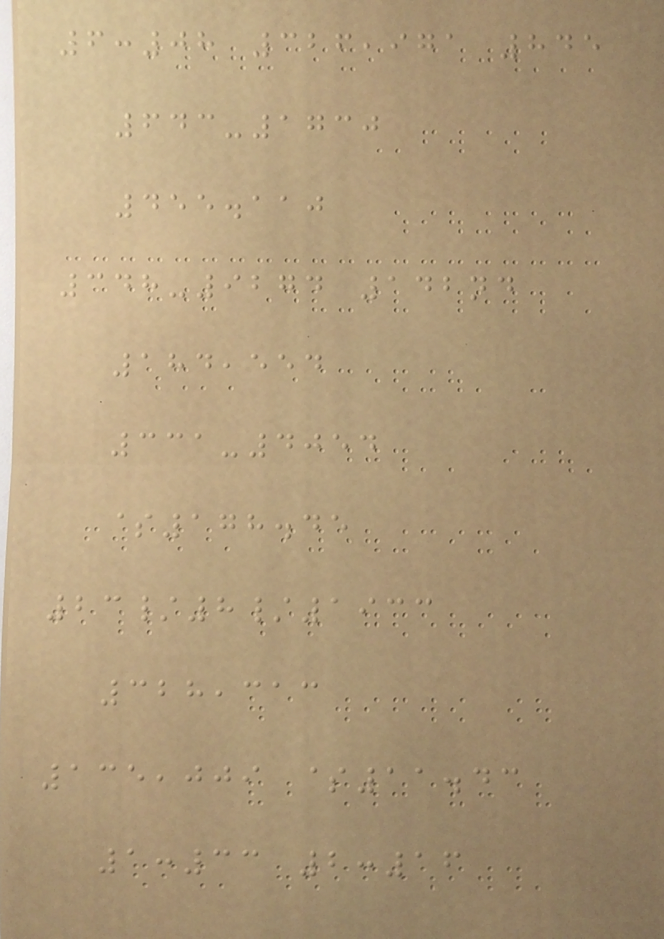6:08 326,971 845
643-1730
455.110
348-9274 142nd
184,554
331-4054
$178.45
23/8/1933
328,313
135,009 $11.43
1:33 2:16
